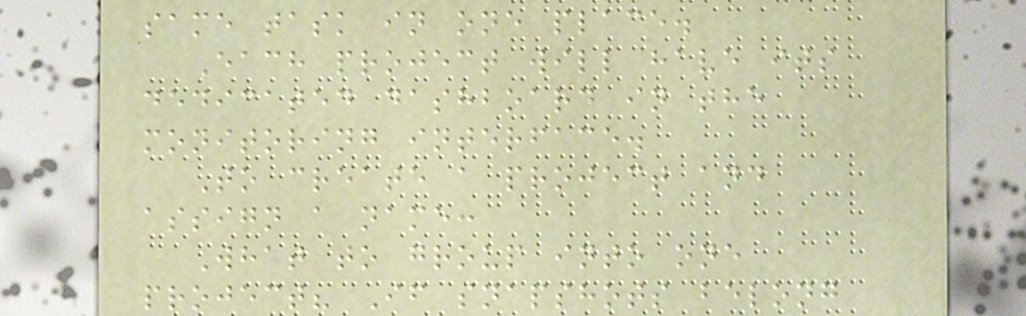same task in one place.
Each project will have its
dedicated dashboard in the
monitoring interface.
To create a project and
assign a name:
What to group into one
project? If snapshots belong
